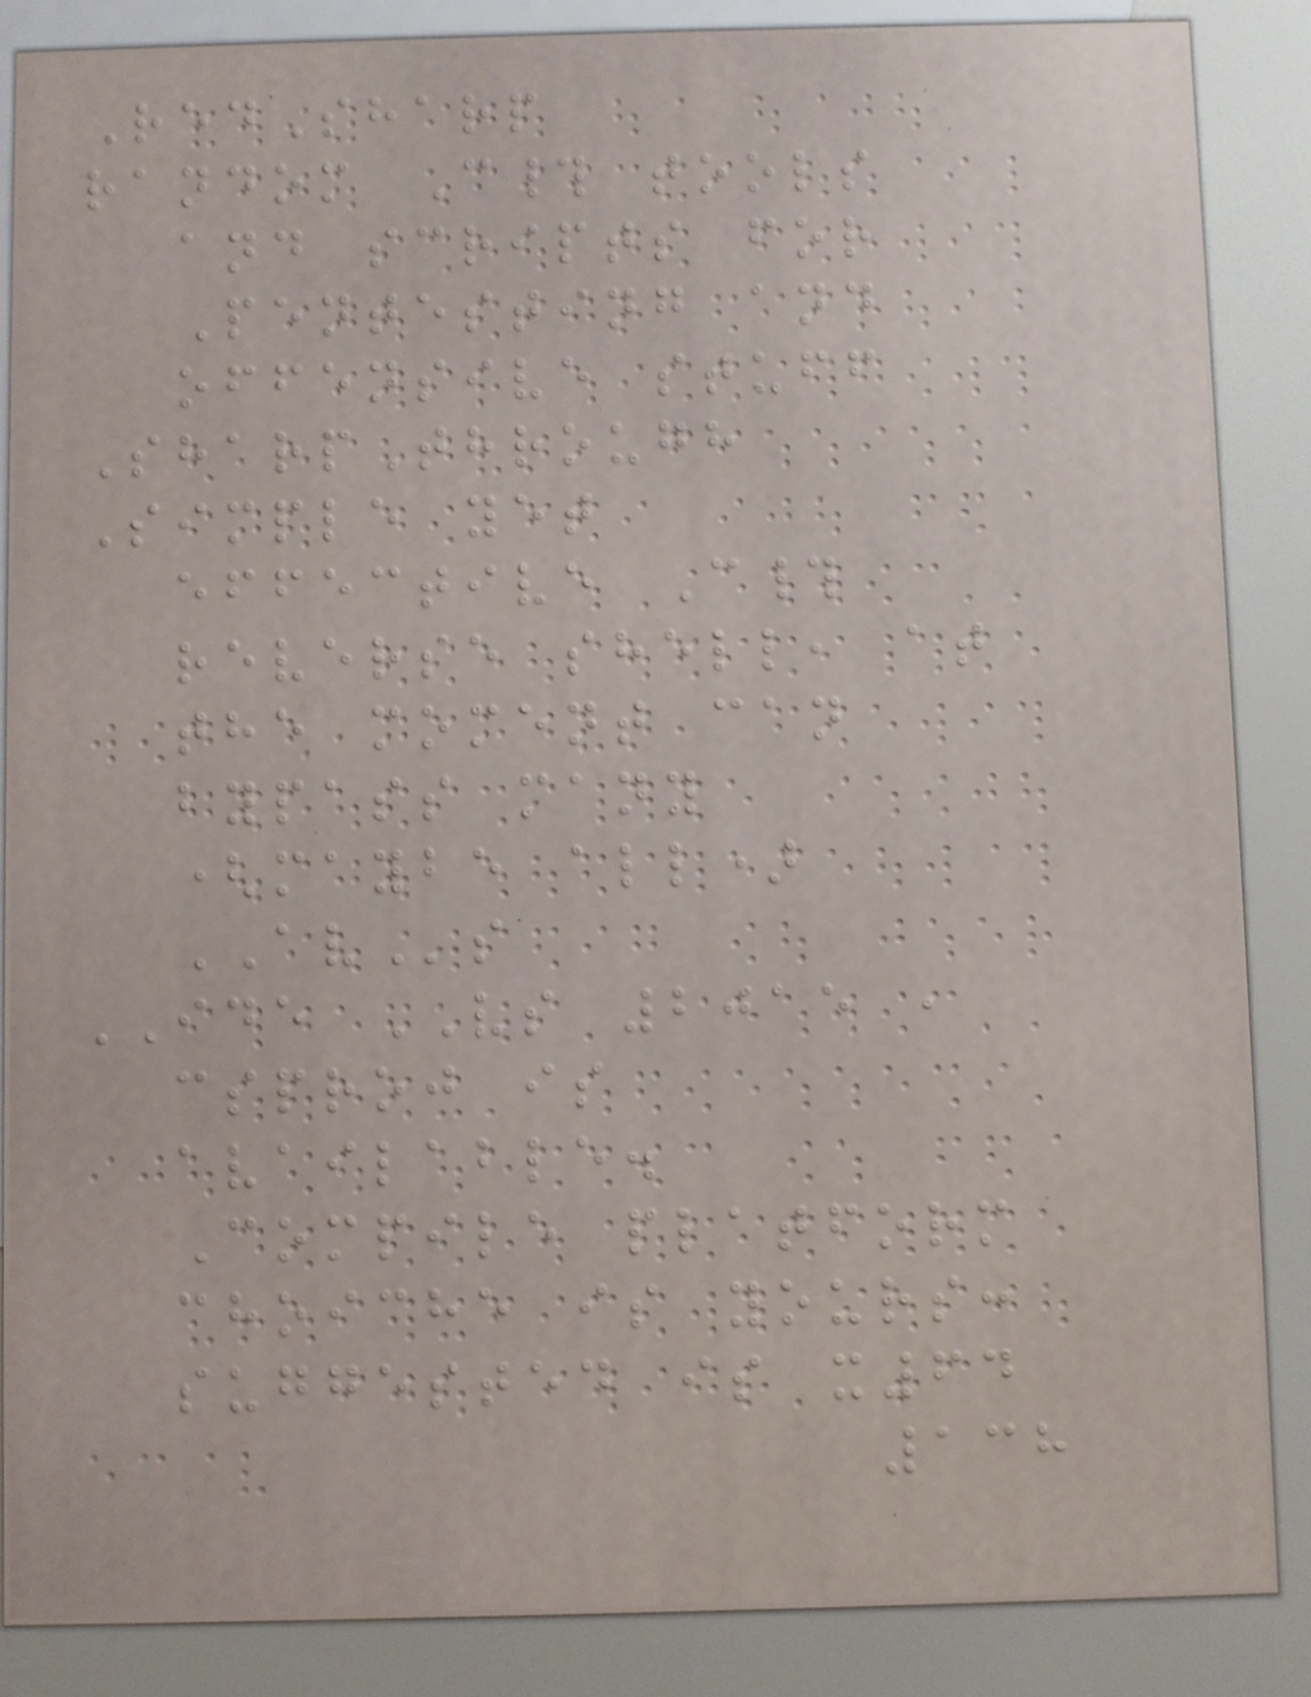RedSharp
random C# tools
and scripts for
Pentesting and
offensive stuff
SharpThrough
Simple yet
effective C#
reverse shell, at
the moment can
bypass many
(maybe all)
AVs
IDE VS 2015 ,
csproj is
available.
Compile platform
choiche is yours:
suggested is x64
138
